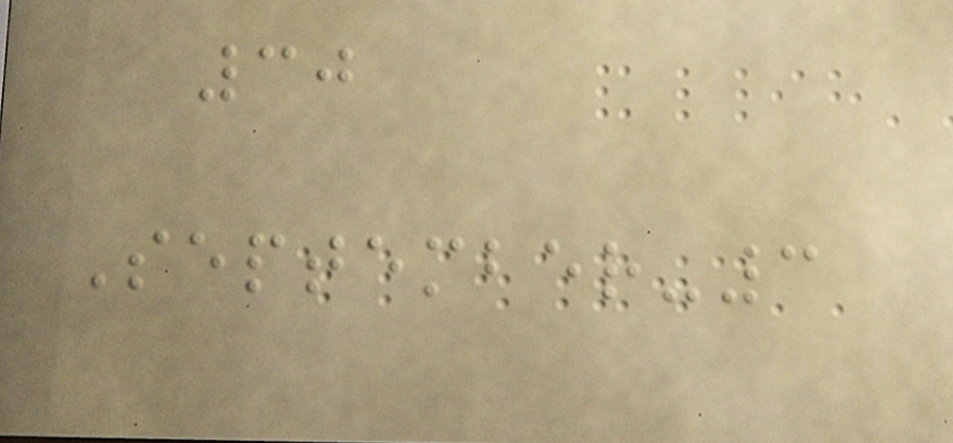30
September-3
